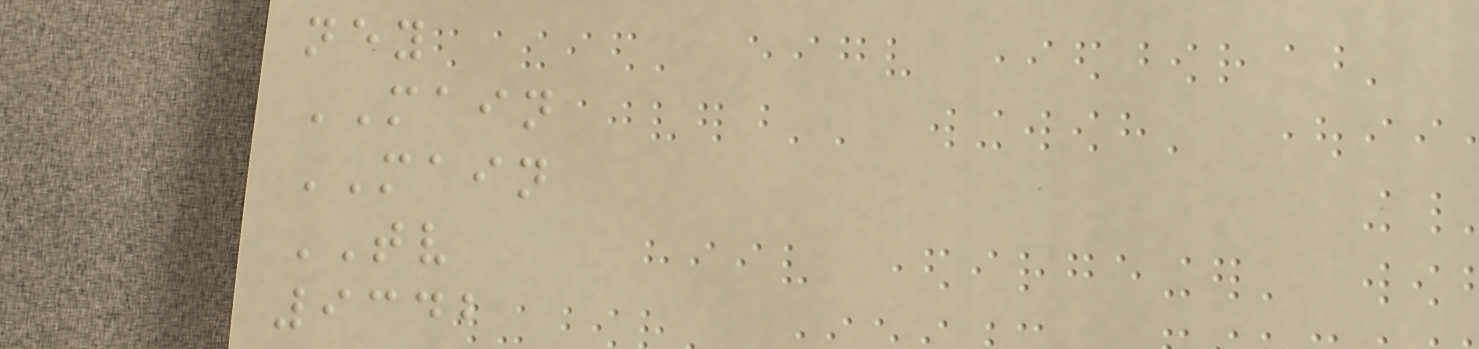ney
MAIN
MAIN
TV
9342
